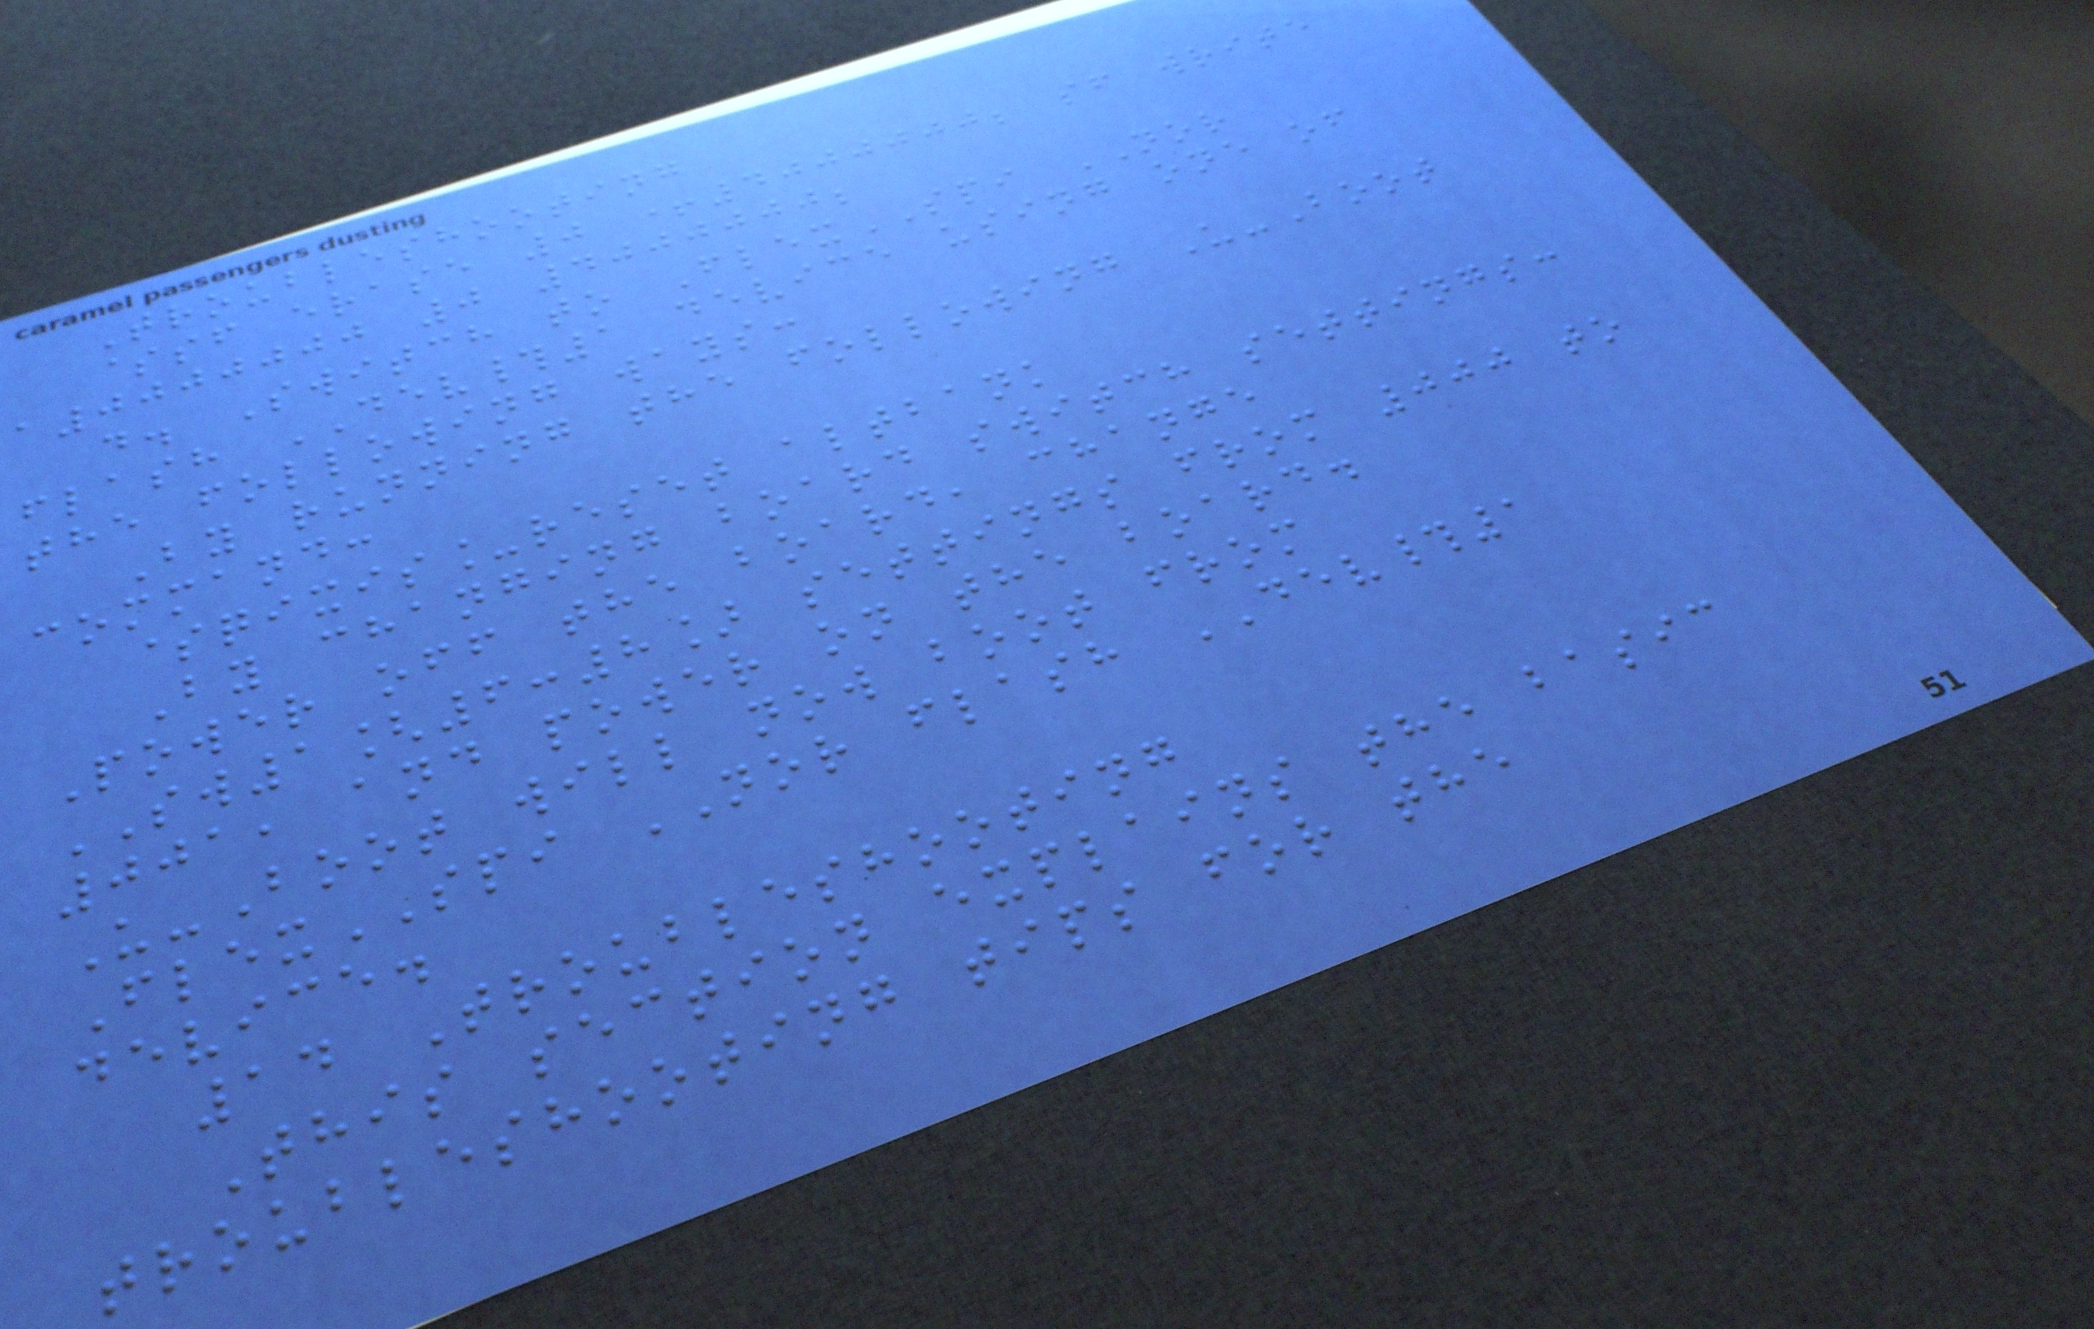Troubleshooting
$sf erase 0 +4000000; sf write
a0000000 0 4000000;
d. Switch to FlexSPI NOR
flash DEV#1 device using one of
the following ways:
By running the following U-Boot
command:
$qixis_reset altbank
By changing board switch settings:
Power off the board, change
SW1[6:8] settings from 000 to
001, and power on the board.
U-Boot will now boot from
FlexSPI NOR flash DEV#1
device.
14 Troubleshooting
This section explains the basic
troubleshooting tips for the
